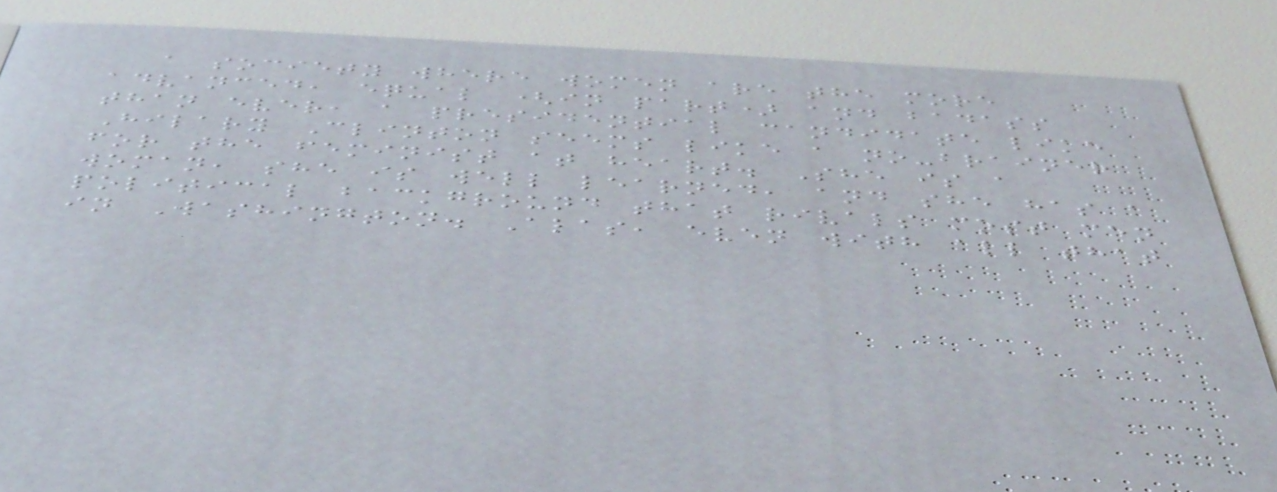a society where women are the more
advanced, equal (in part) and badass
than ever, a presidential candidate like
Hilary Clinton seems like a no-brainer
for the feminist at heart. She is a
woman, she is well learned, and she has a
political background that rivals most men
in Washington. Alas, even with all that
